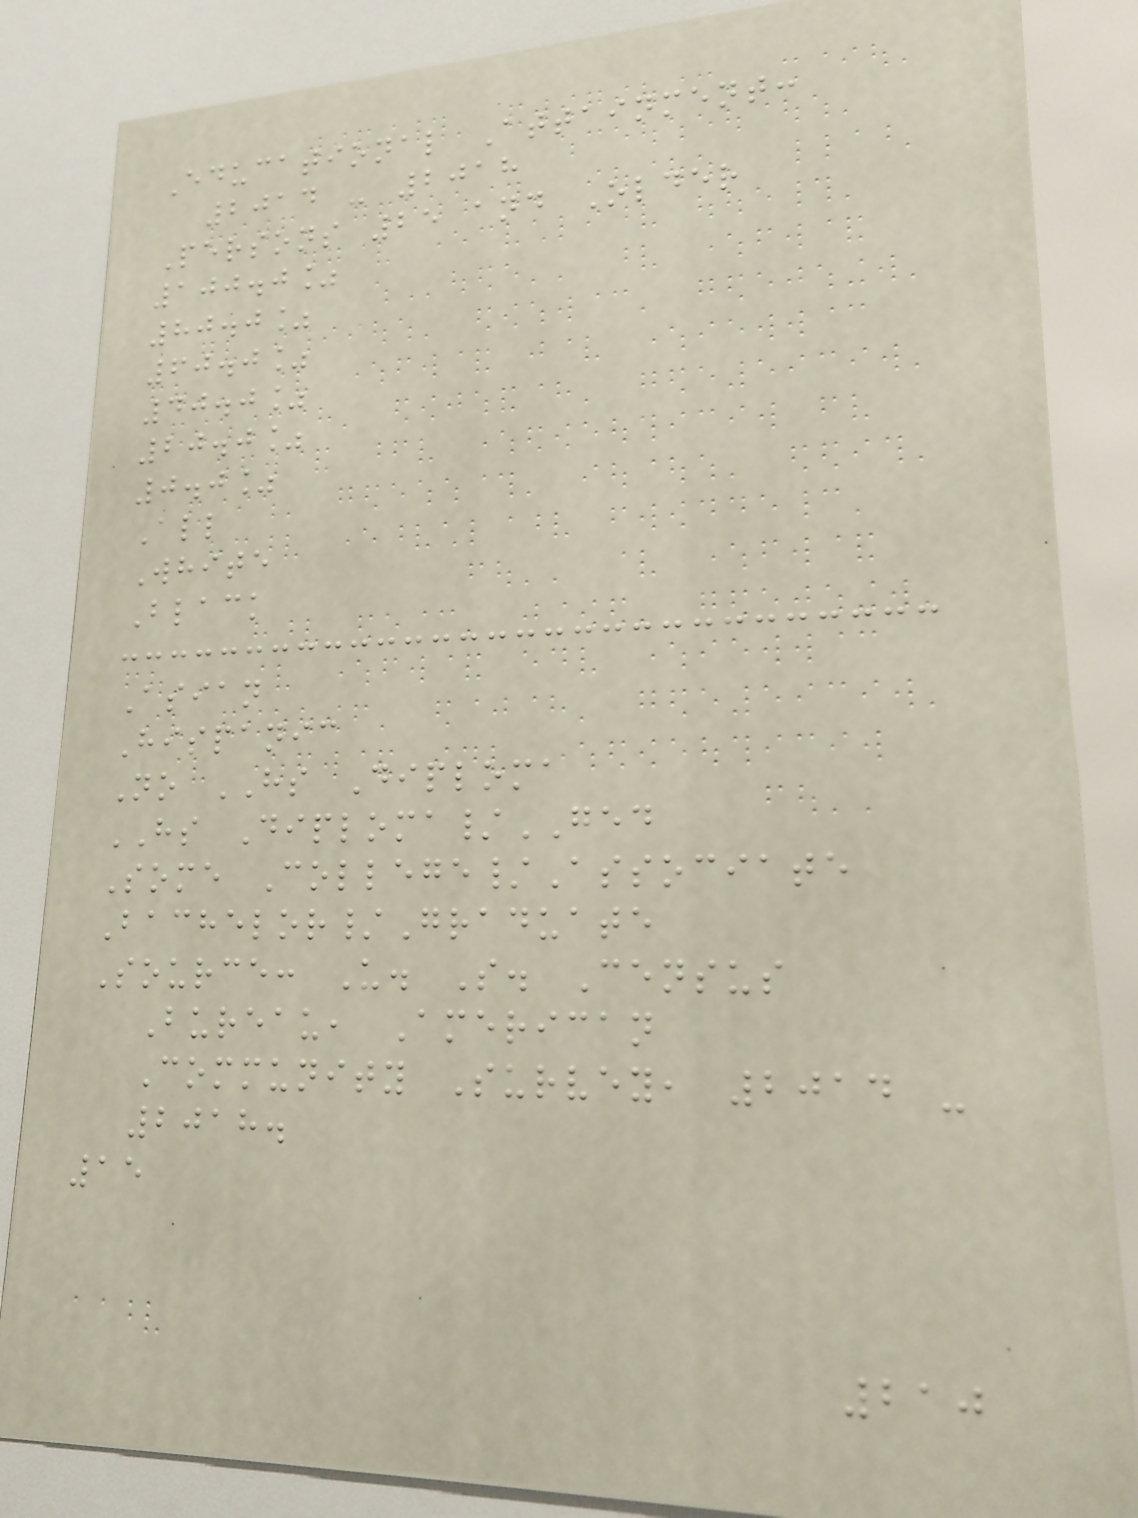Educational Attainment:
2014 - 2018
Persons 25 and Older
100.0%
80.0%
60.0%
40.0%
20.0%
0.0%
All
White
Black
Asian
Hispanic
No HS Diploma
HS Diploma/GED
Some College/Associate
Bachelor/Graduate
Source: U. S. Census
Bureau, American
Community Survey, 2014 -
2018.
15
210
